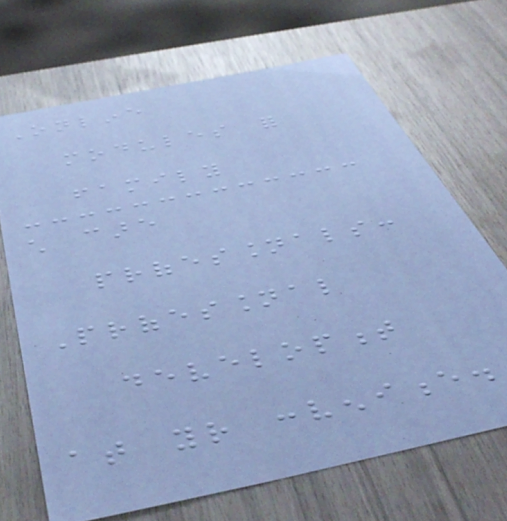Online
modules for
family
child care
professionals:
Professional
development
at your convenience.
